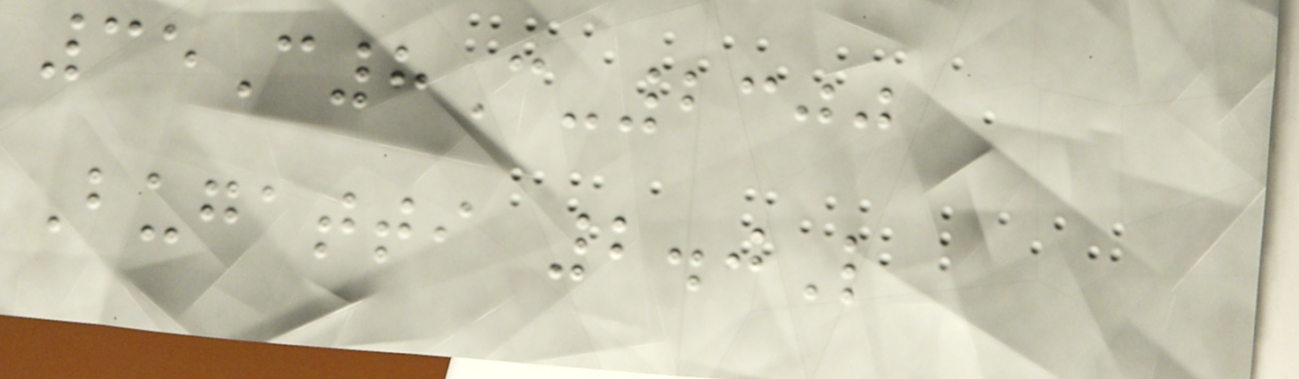35C8C-2300
Bugatti 2.0L
